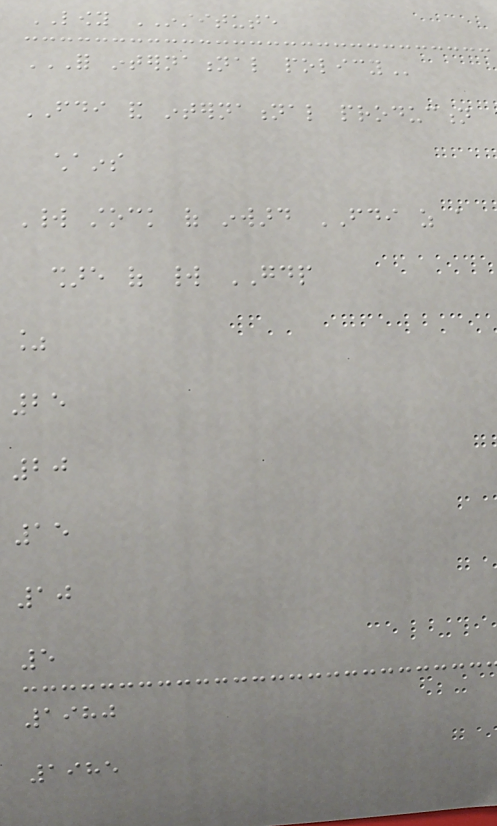LOWY INSTITUTE
FOR INTERNATIONAL POLICY
FDI and international production
chains
World stock of inward FDI as a
share of world GDP
%
25
20
15
10
5
1980
1985
